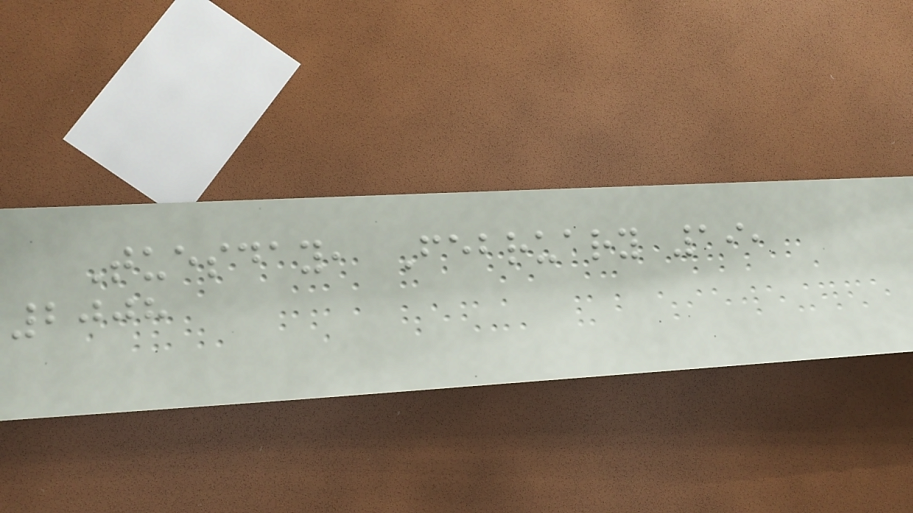Tuesday, February 19,
2008
